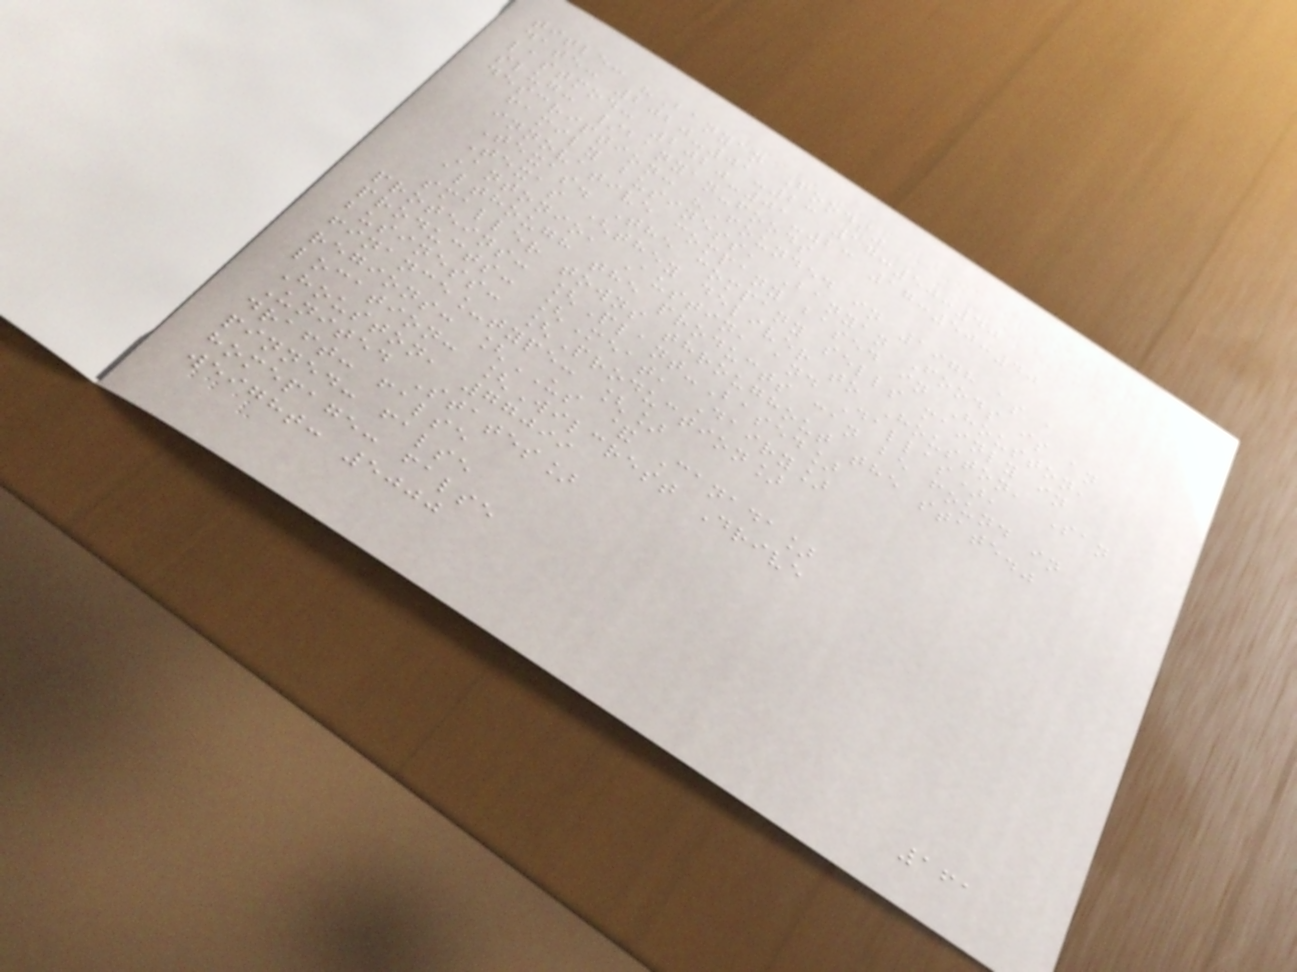title: "Banyan Foods"
date: 2020-01-23 17:50:40
lastmod: 2020-01-23 17:50:40
slug: /banyan-foods
description: "Founded in 1978 as a
family business, Banyan Foods is an
innovative company based in Houston,
Texas. The company sells mainly in
Texas (they deliver to Houston, San
Antonio, Austin, and Dallas),
although the products can be found in
smaller towns throughout the state."
proteins: [Plant-Based]
products: [Meat, Dairy]
business: [Production]
finance_type: []
regions: [US & Canada]
location: [Wilcrest Drive
Houston, 77099
United States]
draft: false
pinned: false
homepage: false
weight: 5000
161
